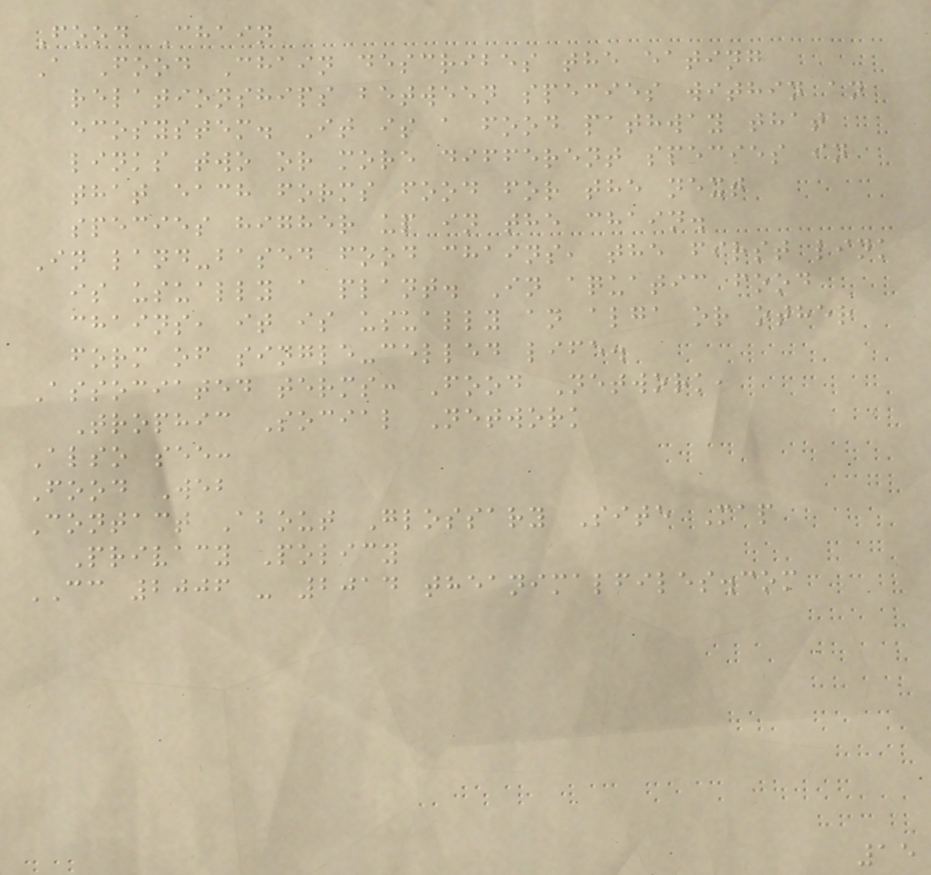Food Chain
A Food Chain describes the eating
relationships between species within an
ecosystem. It is a food pathway that
links two or more different species in
that each forms food for the next
species higher up in the chain.
In land-based food chains, the first link
is usually a plant. In aquatic food
chains, it is usually an alga or other
form of single-celled life.
Associated terms: Food Network,
Trophic Social Network
Also see:
Food Web
Contact About Glossary Site Map
Privacy Policy
CC 2006 - 2014 theanimalfiles.com
15
